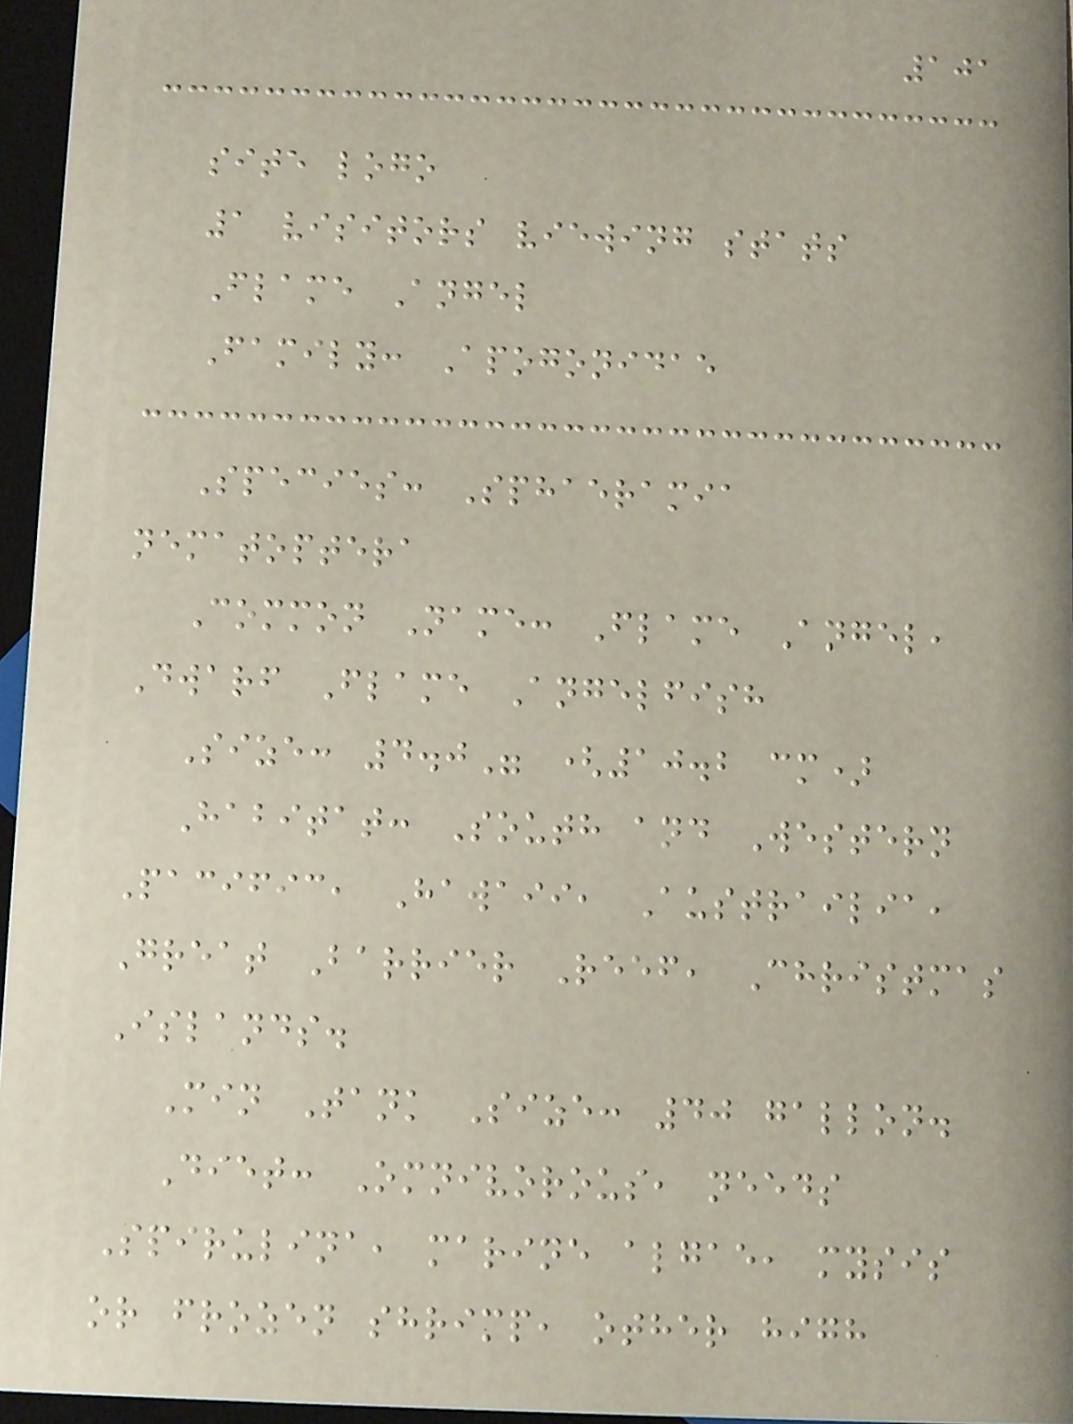101
site logo
1 visitors viewing stats
Flame Angel
Family: Apogonidae
Species: Sphaeramia
nematoptera
Common Name: Flame Angel,
Dwarf Flame Angelfish
Size: 4.0" (10.2 cm)
Habitat: South and Western
Pacific, Hawaii, Austrailia,
Great Barrier Reef, Christmas
Islands.
Min Tank Size: 40 gallon.
Diet: Omnivorous, needs
Spirulina, marine algae, mysis
or frozen shrimp, other high
